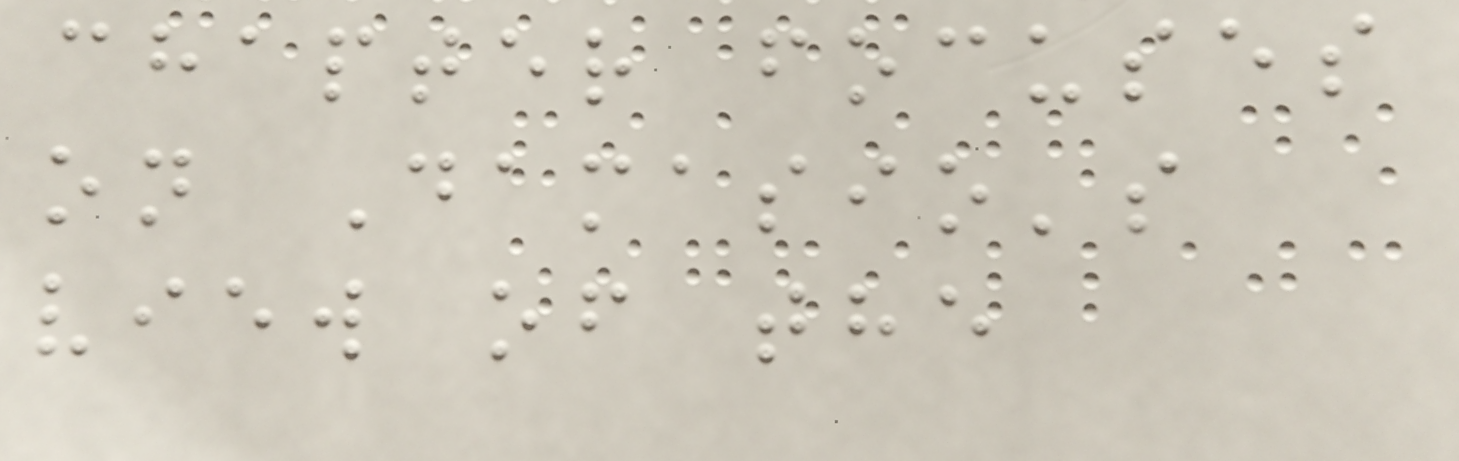chapter focuses
on Damasio's
view of the
